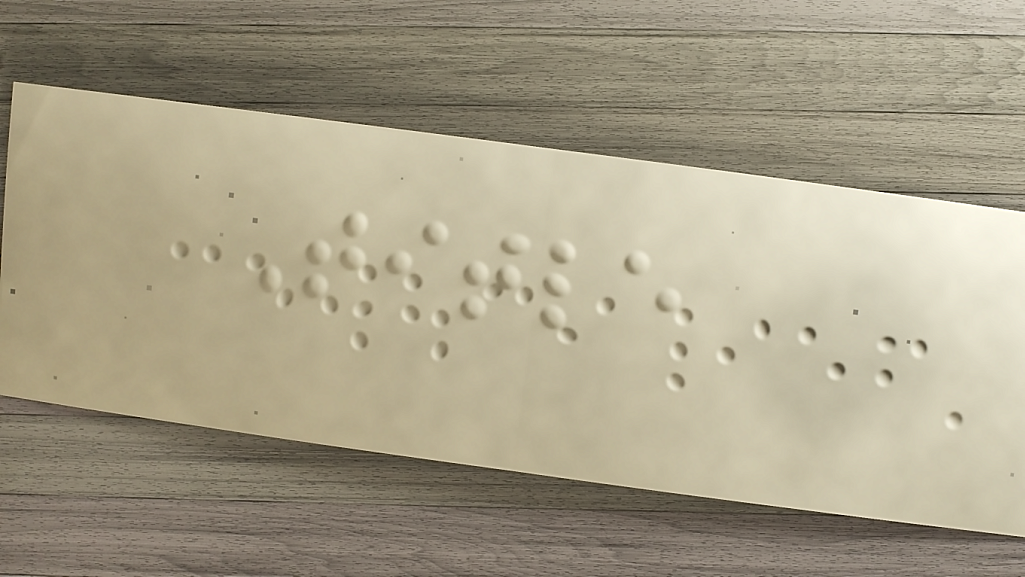Title
